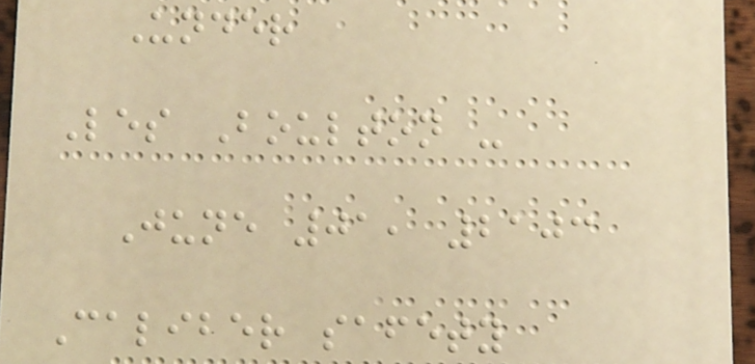Under
Les Boulton -
June 01, 2103
Caliber safety
